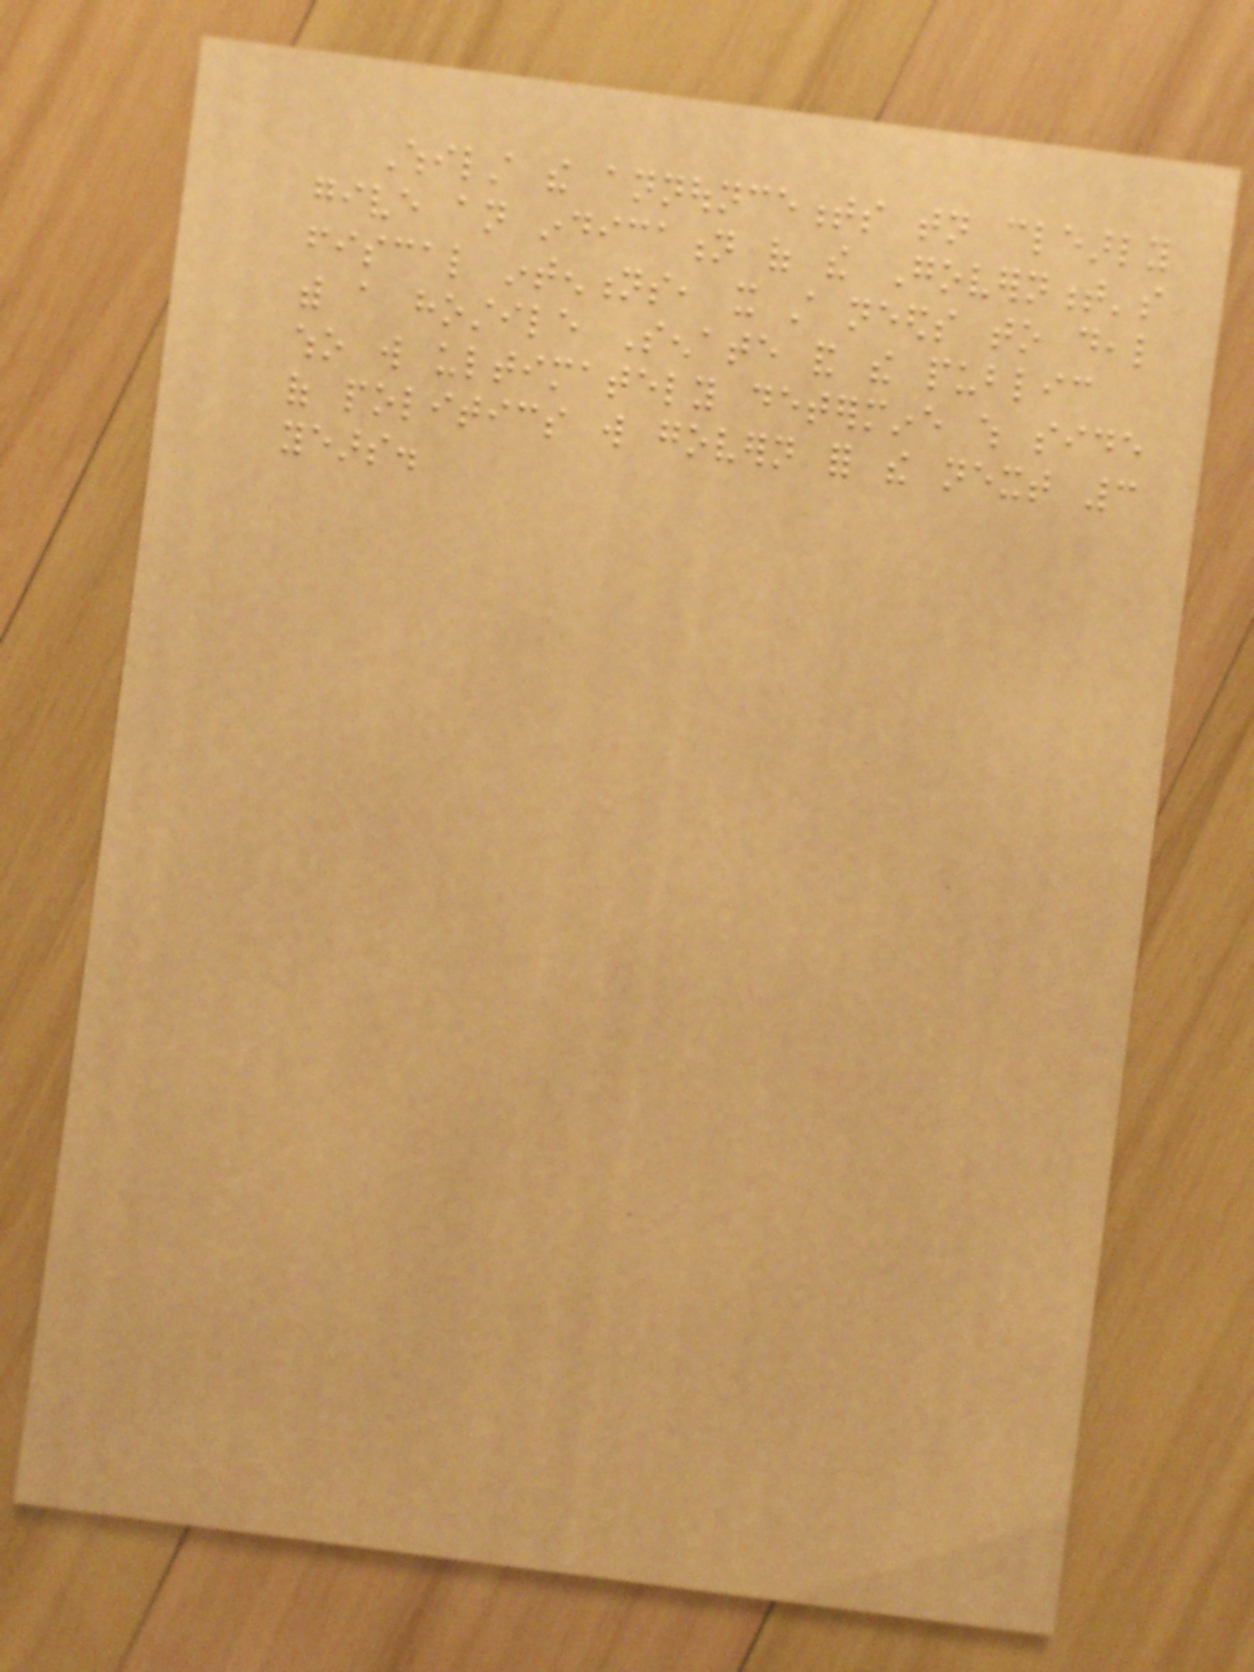Whilst the announcements tonight clearly
give an indication of the Government's
fiscal intentions, it still needs to deal
with a hostile Senate and the public
who will ultimately determine which side
of politics will govern for the next 3
years.
